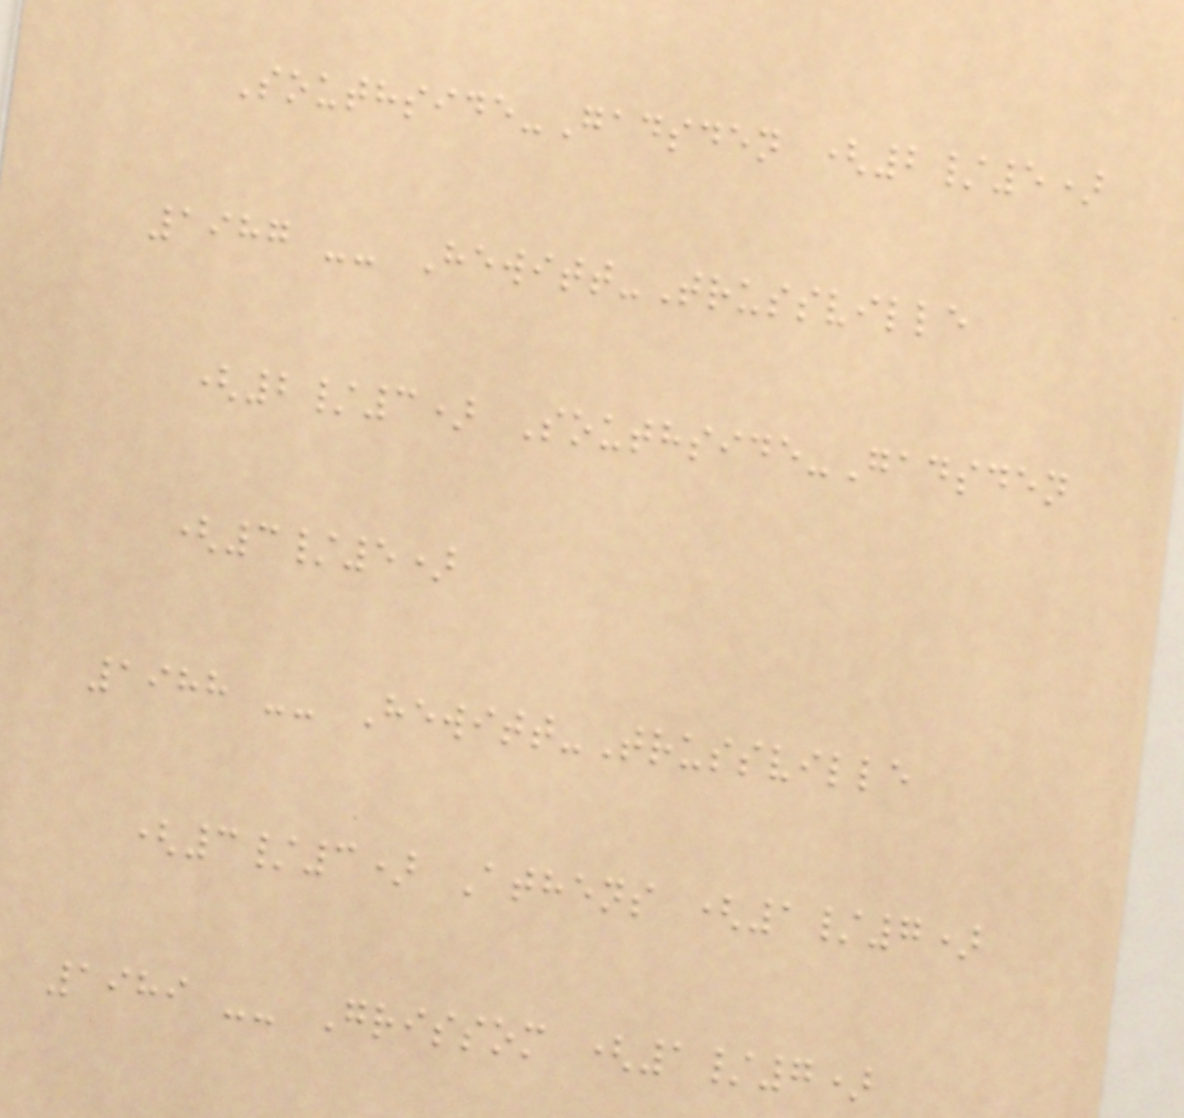Southside-Gadsden (2/5)
1987 -- Hewitt-Trussville
(2/3) Southside-Gadsden
(3/5)
1988 -- Hewitt-Trussville
(3/3) Athens (1/7)
1989 -- Grissom (1/7)
